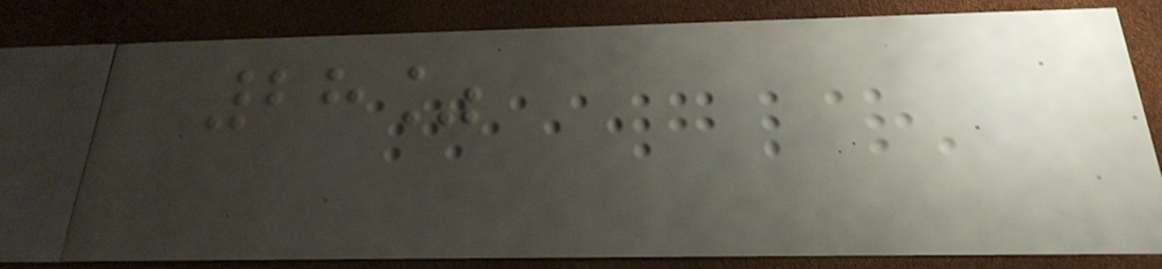28%
